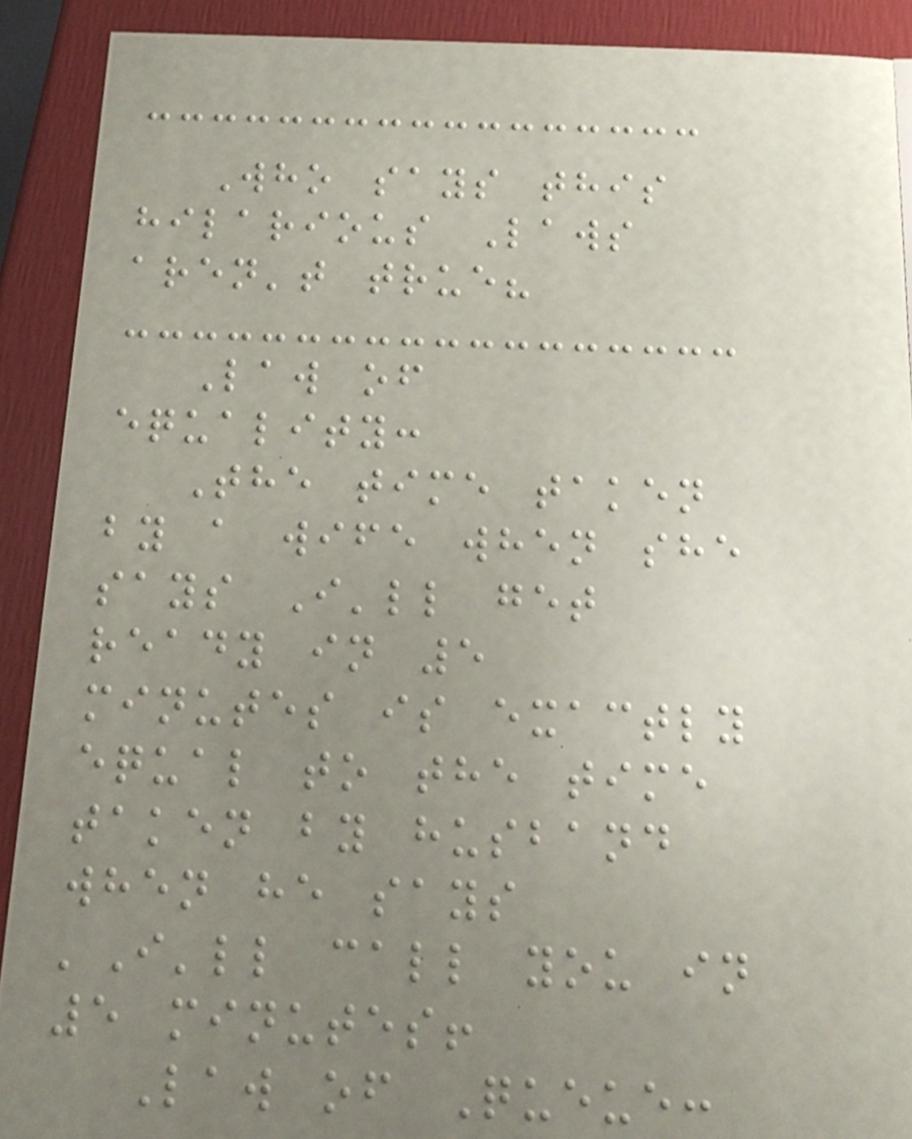Who says this
hilarious Laws
aren't true?
Law of
equality:
The time taken
by a wife when she
says I'll get
ready in 5
minutes is exactly
equal to the time
taken by husband
when he says
'I'll call you in
5 minutes!
Law of Queue:
